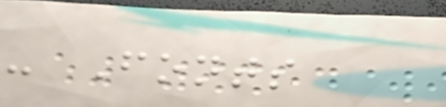- Fonts
